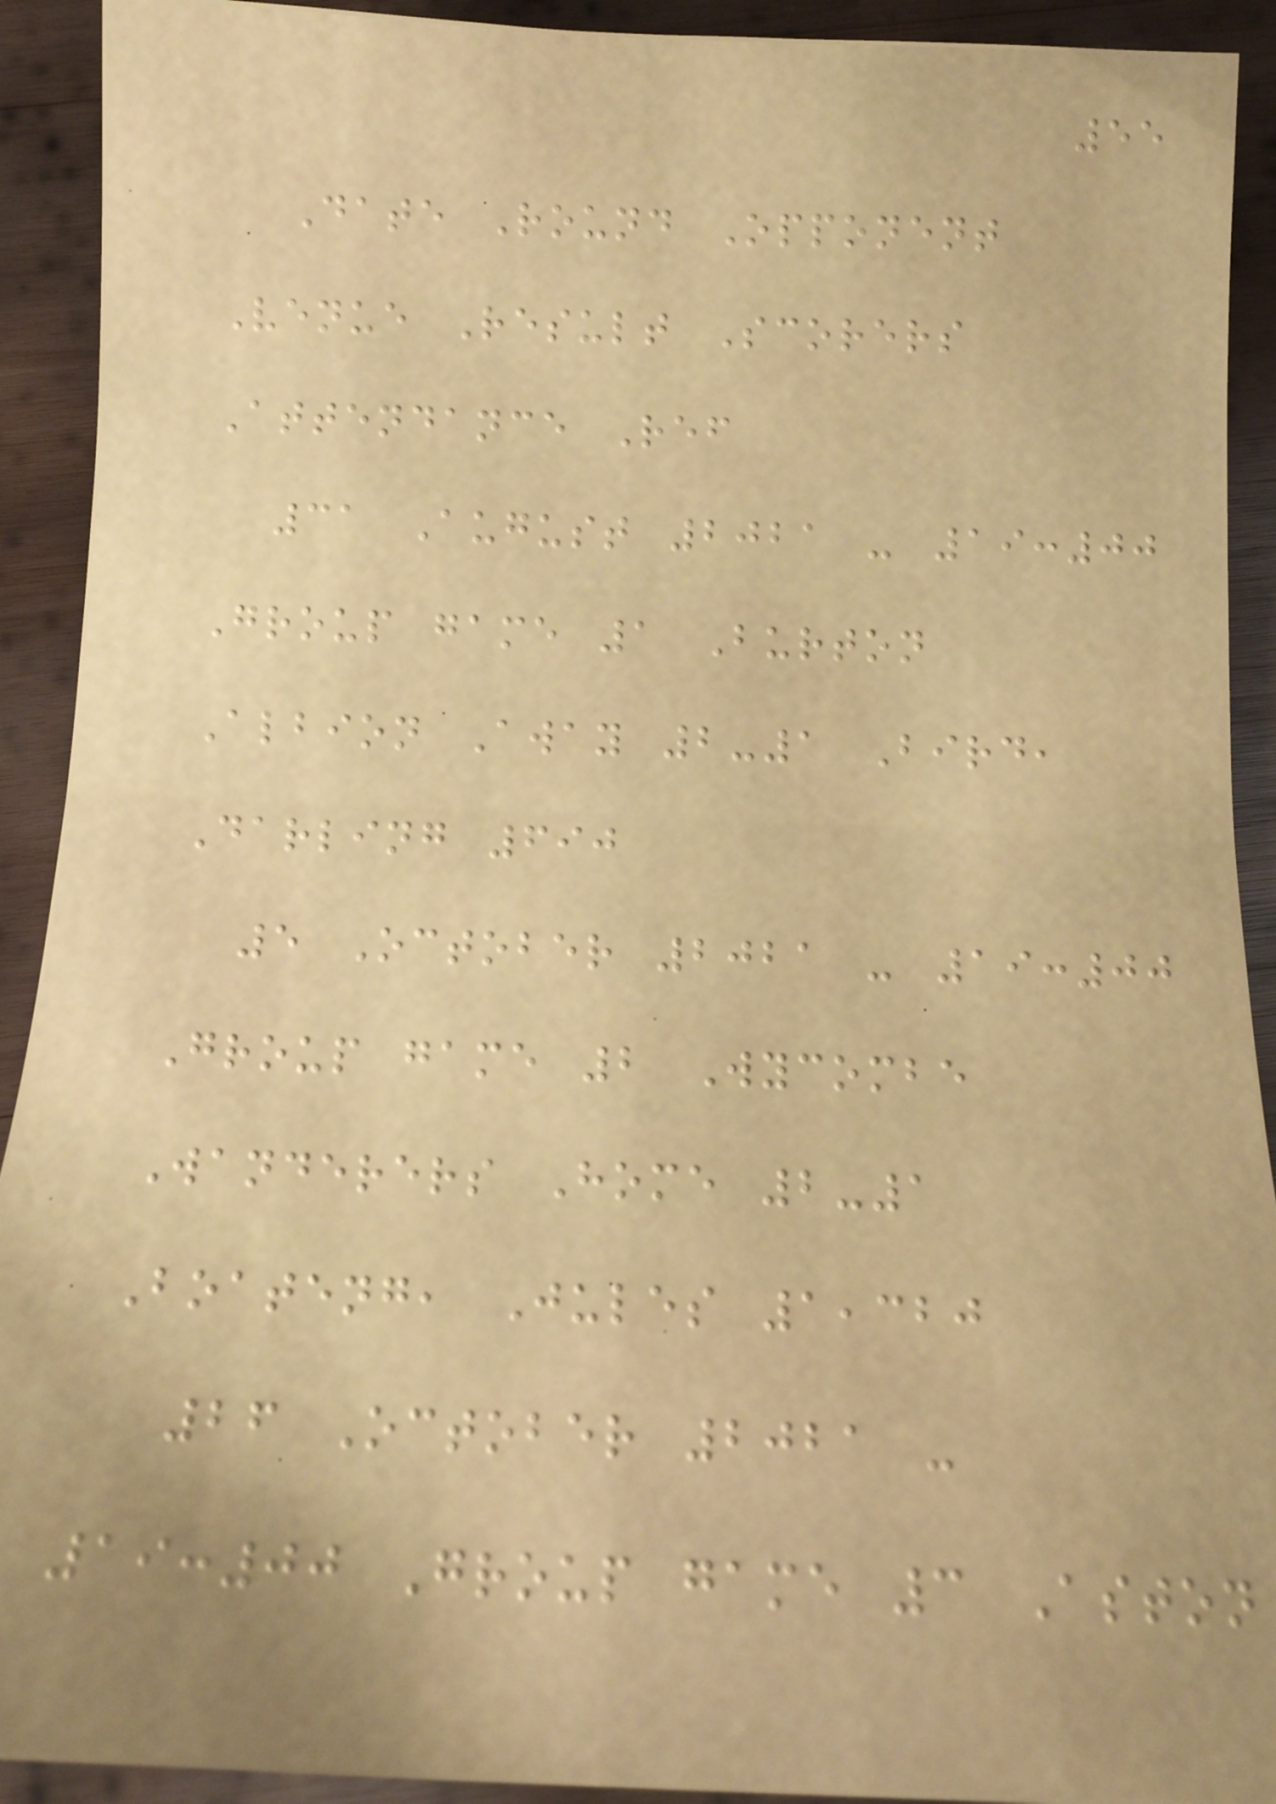55
Date Round Opponent
Venue Result Scorers
Attendance Ref
31 August 2021 - 19:00
Group game 1 Burton
Albion Away 2-1 Bird,
Darling 690
5 October 2021 - 19:00
Group game 2 Wycombe
Wanderers Home 2-1
Boateng, Jules 1,320
26 October 2021 -
19:00 Group game 3 Aston
